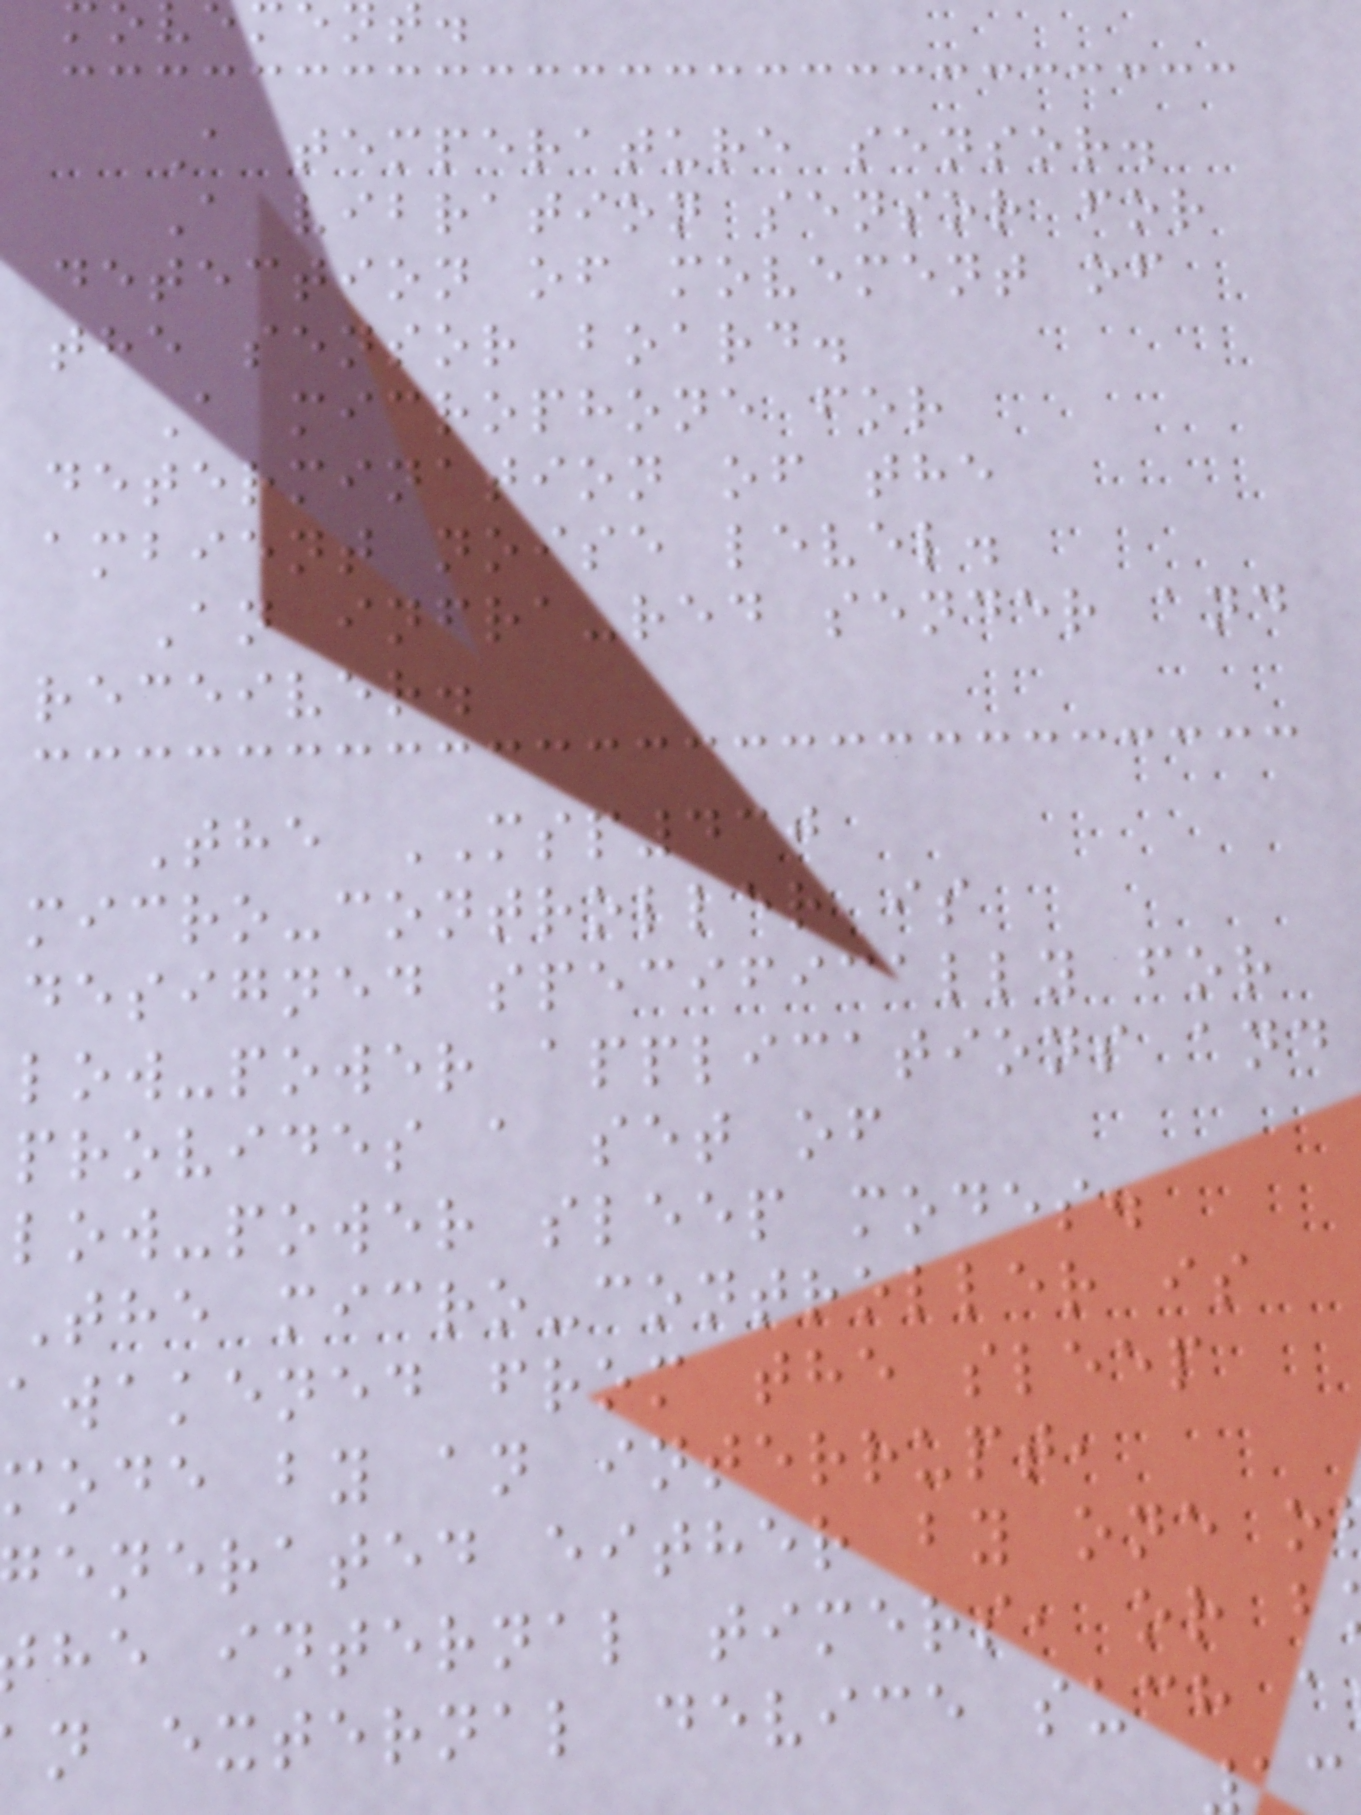A temperature sensor.
A vibration sensor for
detection of movement of
the sensor board.
A microphone for
determination of the
ambient noise level.
An infra-red sender and
receiver.
The MSP430
micro-controller is
designed specifically for
low-power applications and
provides a set of
low-power sleep modes.
The micro-controller is
awakened from the sleep
mode by an interrupt,
enerated either by one o
he internal timers, or b
n external device such a
